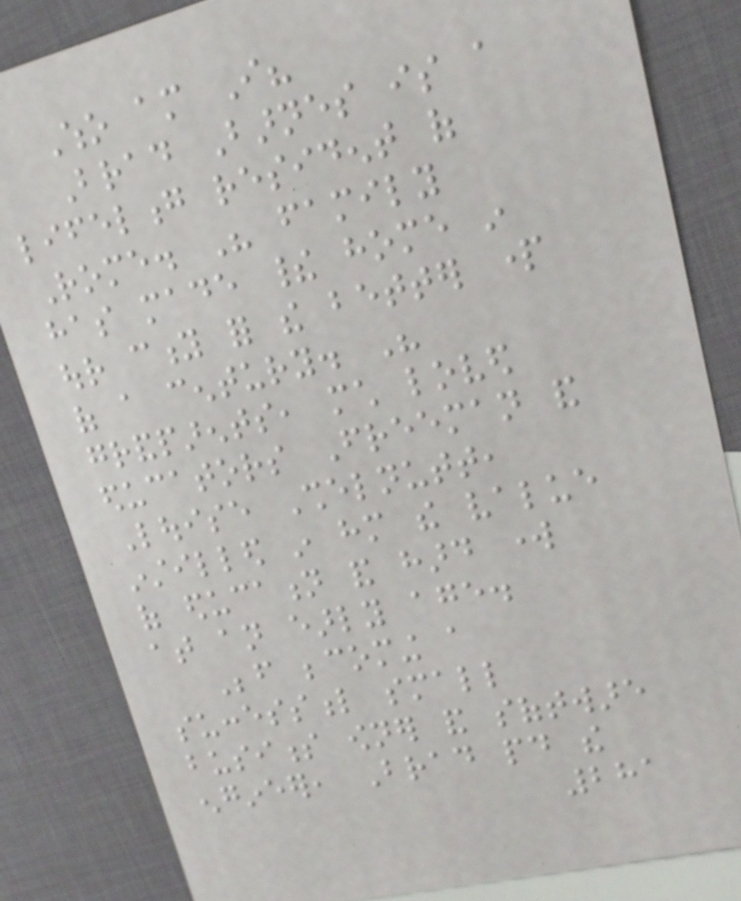Who am I?
Brad Barnes is a
lifelong resident of
Rome. His family
has made their home in
our city for the better part
of a century. His
grandparents, much loved
educators Freeman and
Louise Shelnutt,
instilled in him the value
of education and hard work
at an early age.
Before becoming a
successful small
business owner and software
engineer, Brad paid the
281
